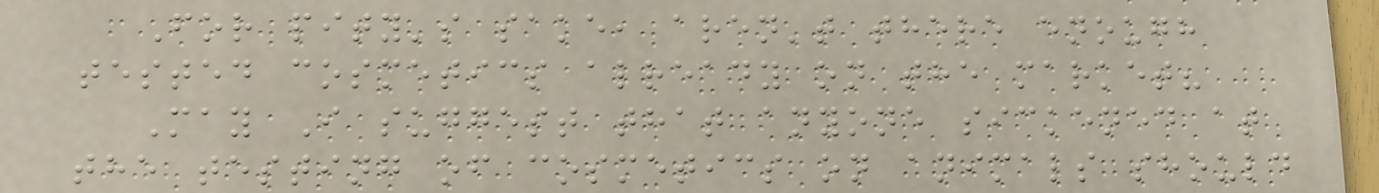For pity's sake, aren't there enough
tested cosmetics already on the market?
May I suggest that anyone sickened at
the testing of cosmetics on animals should
